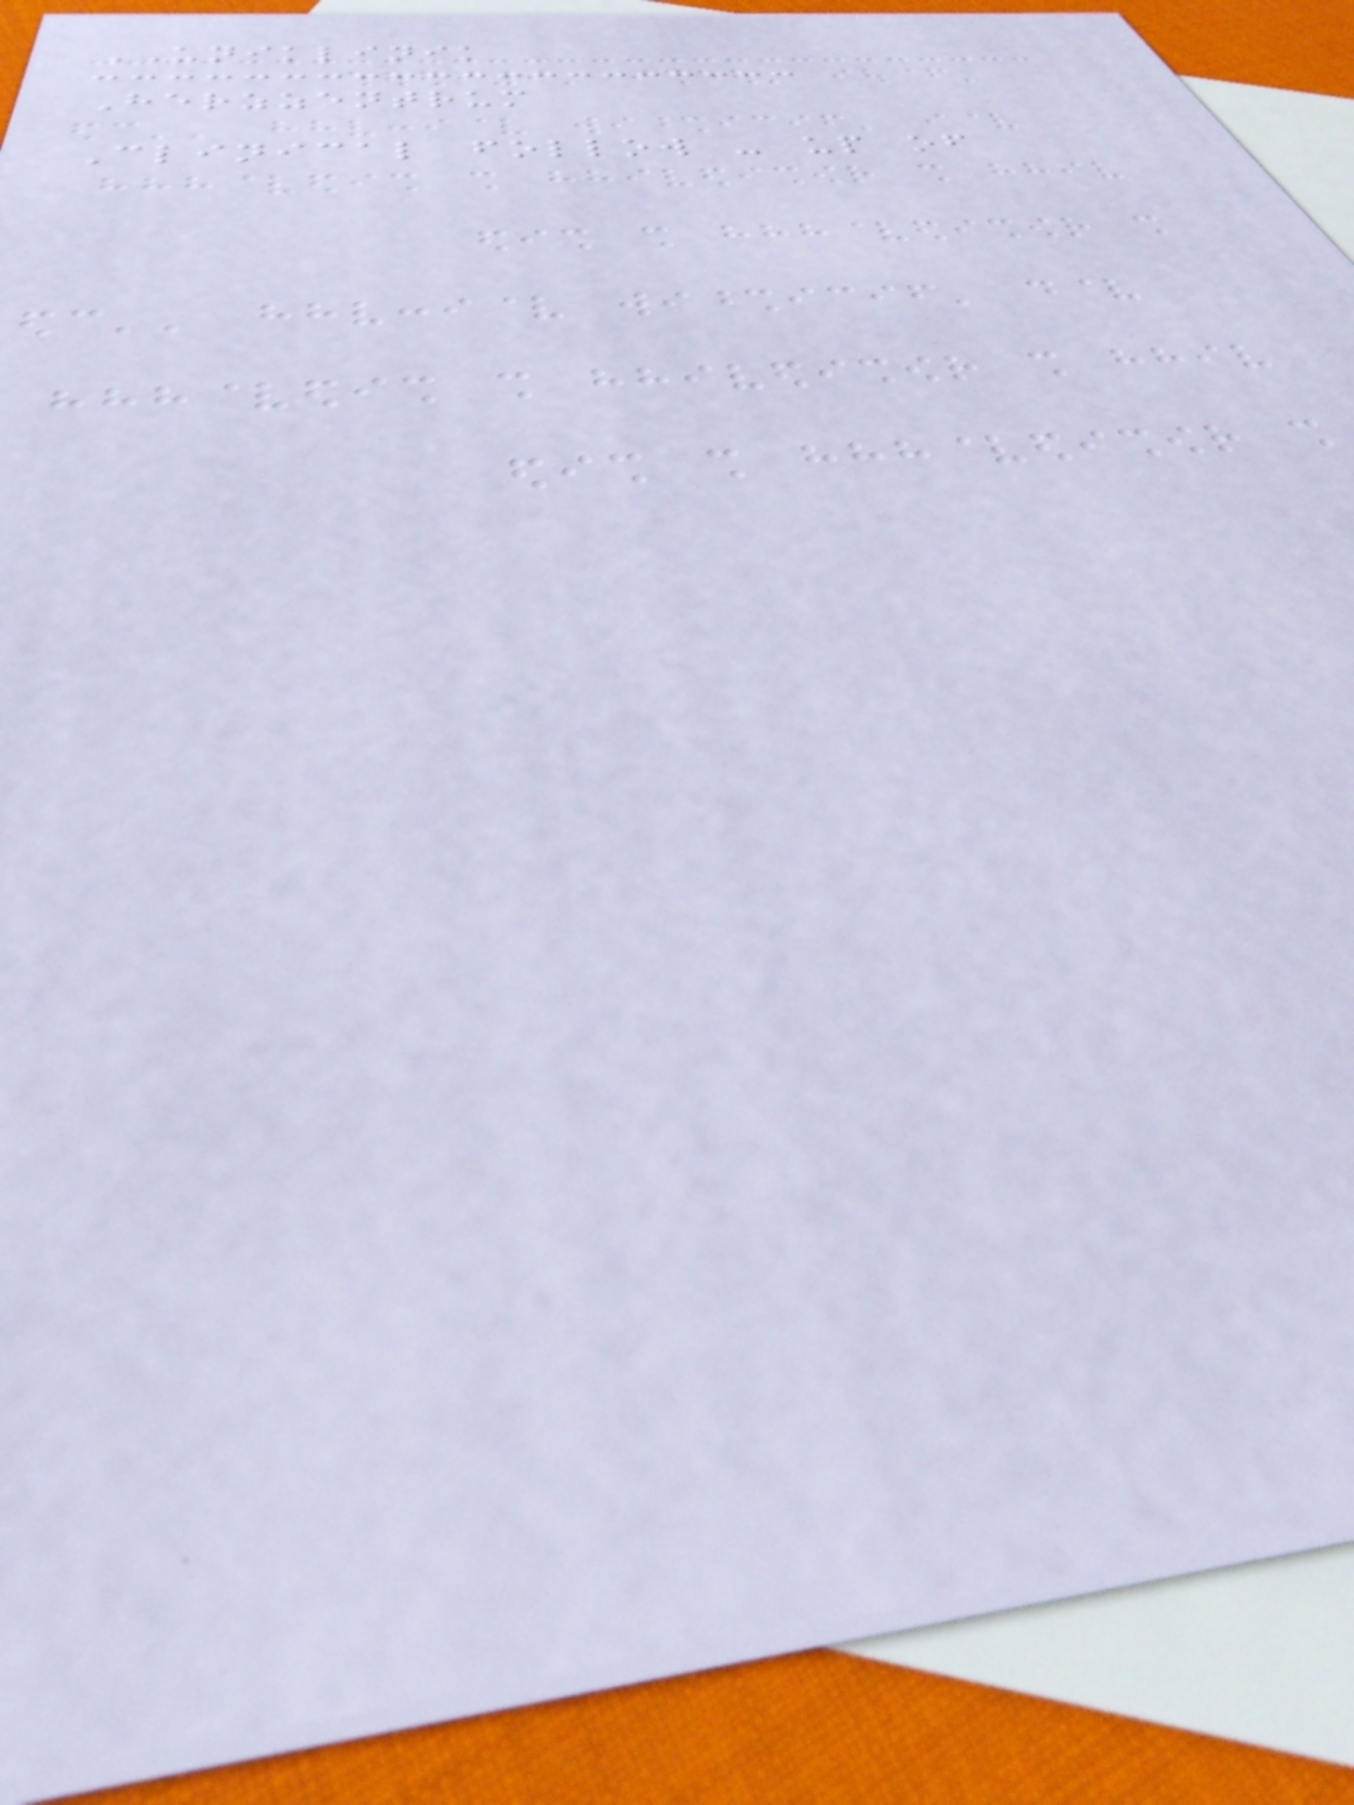UNIKLINIK
Herzzentrum
Clinical follow - up of
